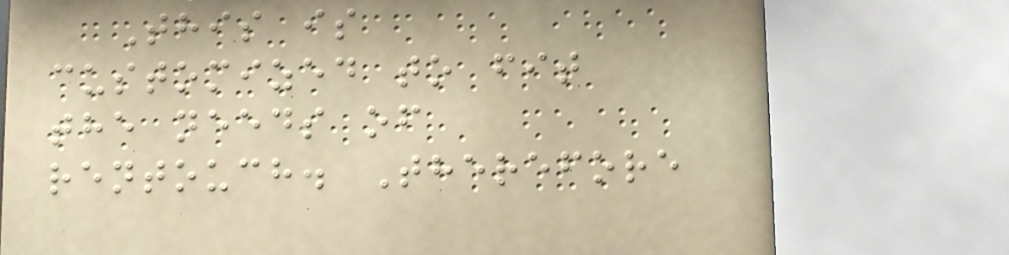This is
customized to fit
the needs of
rentouch. Therefore
